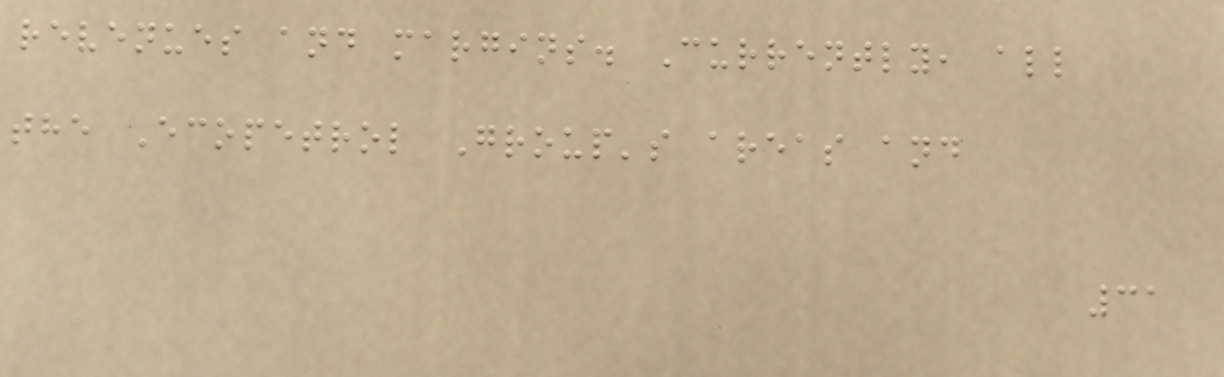revenues and margins. Currently, all
the Ecopetrol Group's areas and
31
